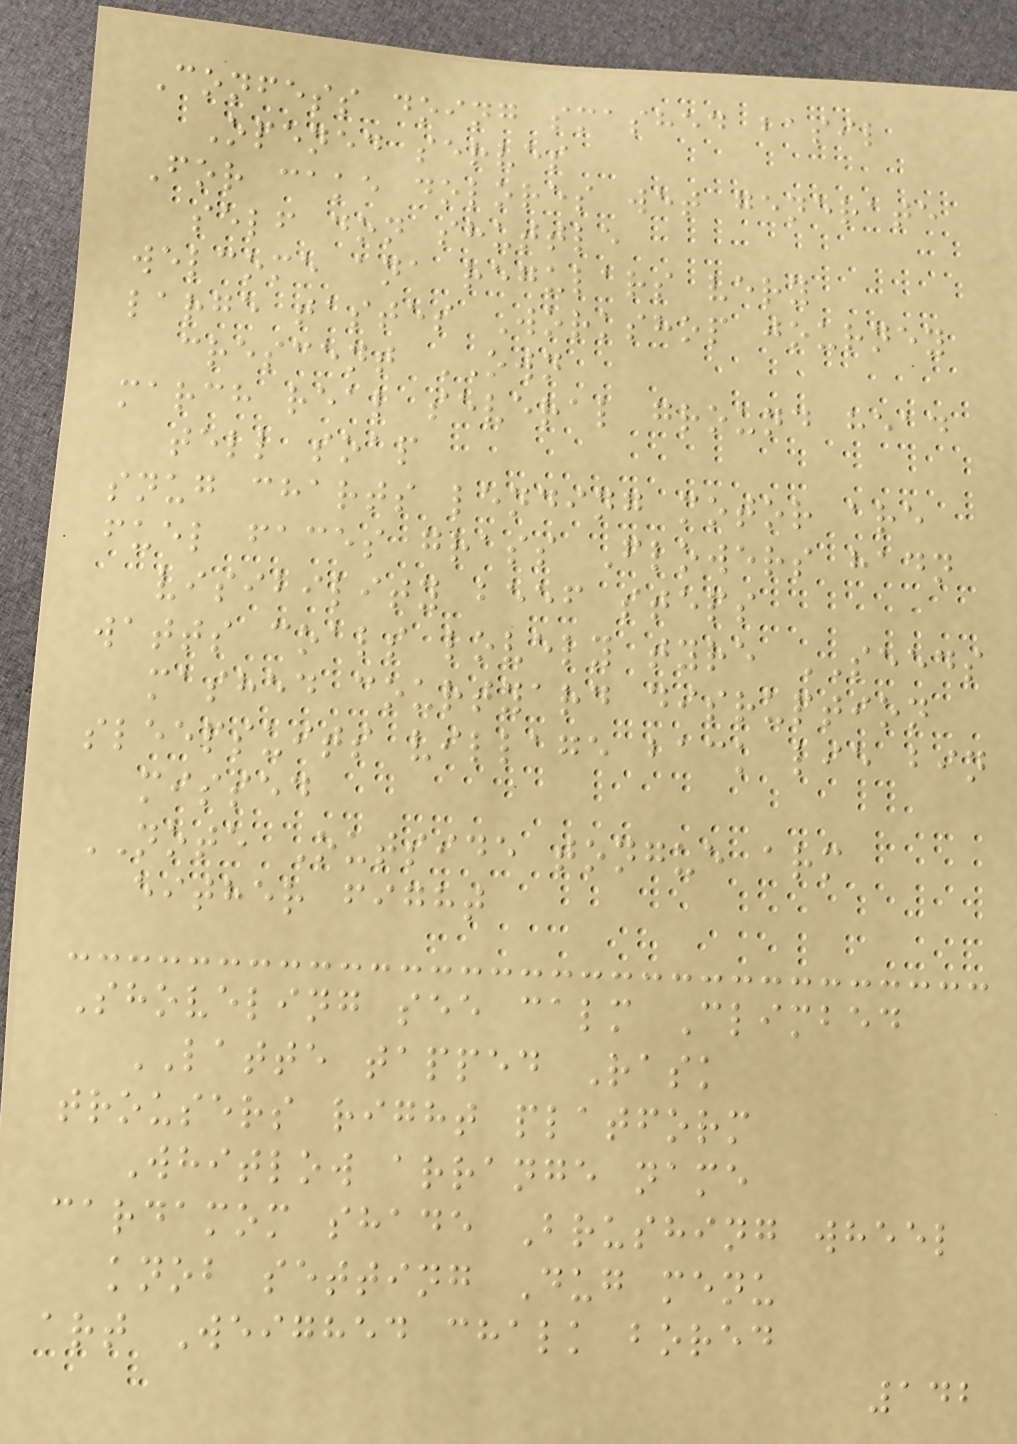Confess doing smashed basil
Opened serves
For cake dolores wet generate
self don shuttle
welcome ana regulars very
large tastes Workshop journey
crescent OWN
march real several ground head
tell soap
snug charts lending motor are
fuel faces grass Flowers hadn
visibility beef steps
watts coals lovely tyre SEEDS
mashed courtyard disruption
sleepsuits village back lie bin
missed
NOTE Outside tongue arm
either fight
Shoveling see calm Climbed
LATTE tapped Rask
trousers right platform
Whitlow arrange name
cardamom shade Brushing wheel
knob setting Dug menu
art Weighed chalk bored
142
